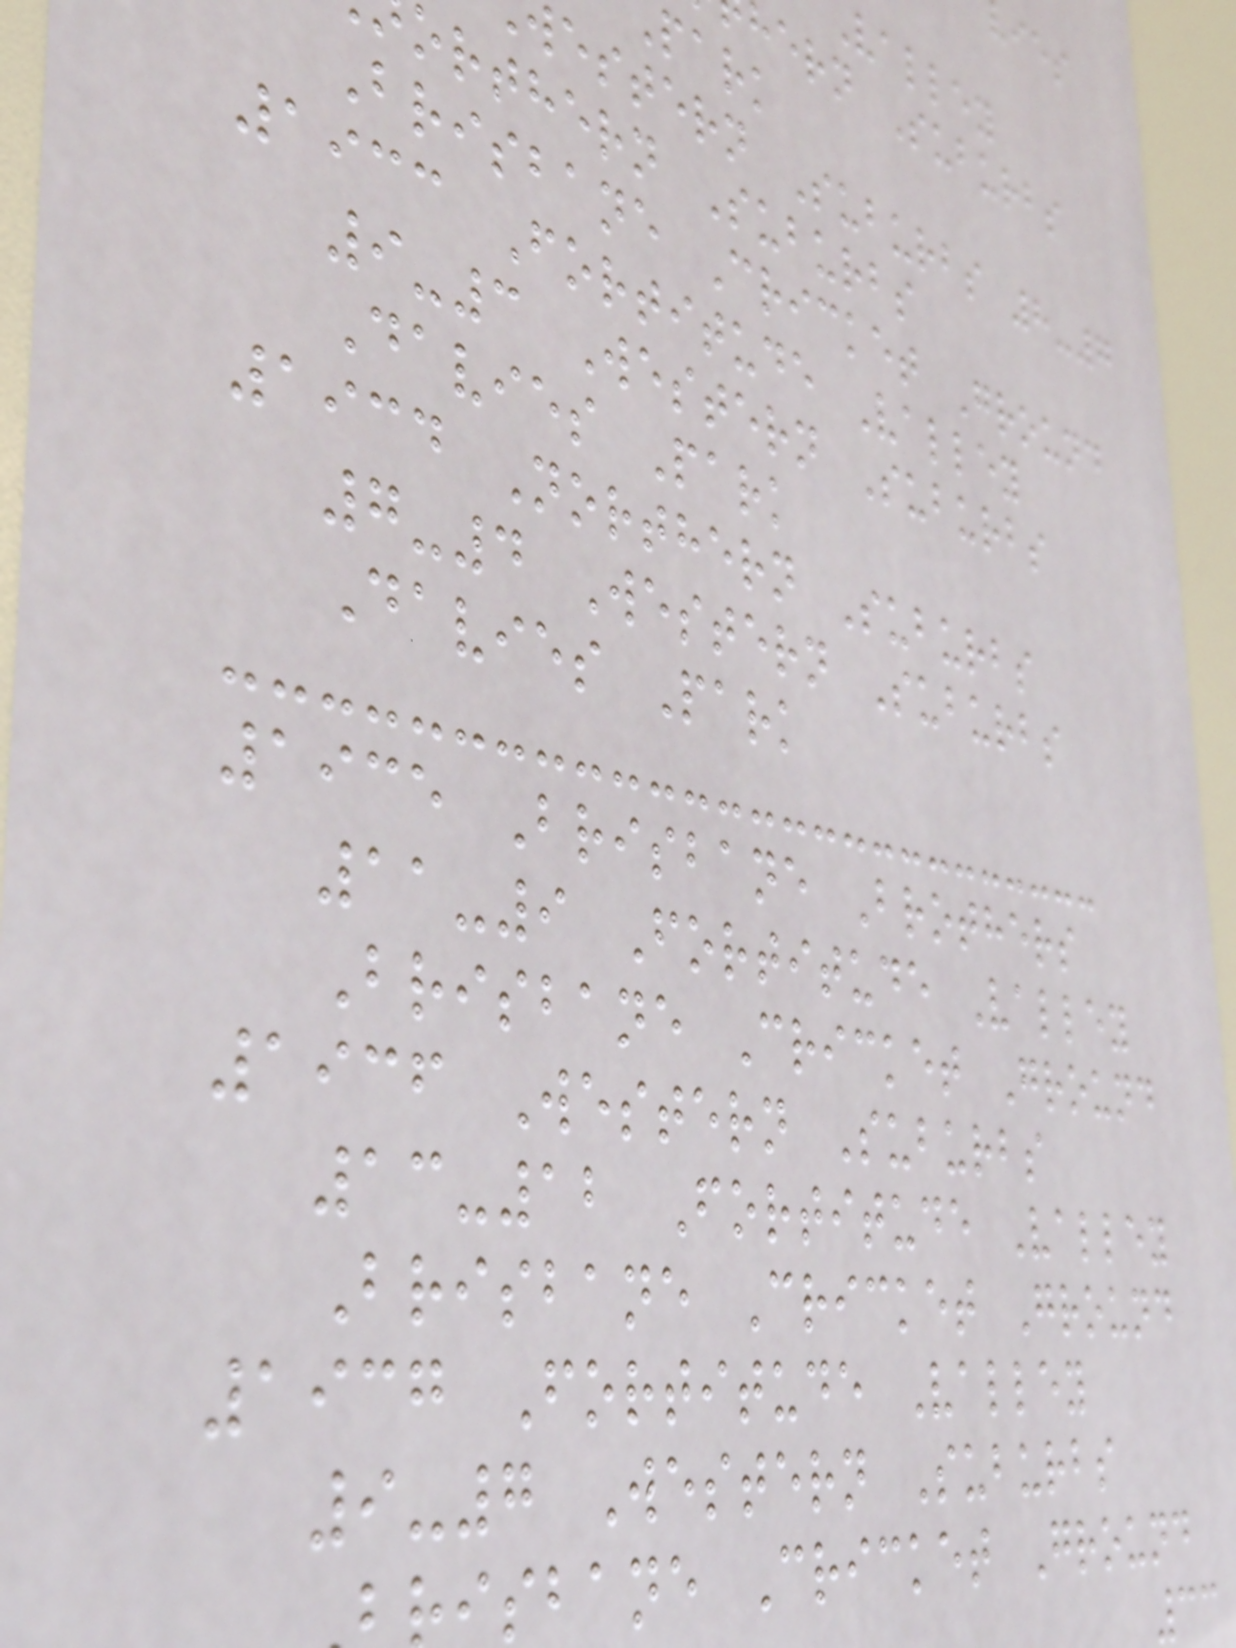valley
hern Suburbs
park
estern Suburbs 8-7
orthern Suburbs
Brisbane Cricket Ground
1933 Fortitude Valley
9-3 Western Suburbs
Davies Park
1934 Northern Suburbs
7-4 Western Suburbs
Davies Park
1935 Brisbane Brothers
11-9 Fortitude Valley
Brisbane Cricket Ground
1936 Western Suburbs
13-12 Fortitude Valley
Brisbane Cricket Ground
1937 Fortitude Valley
9-7 Western Suburbs
isbane Cricket Ground
33
